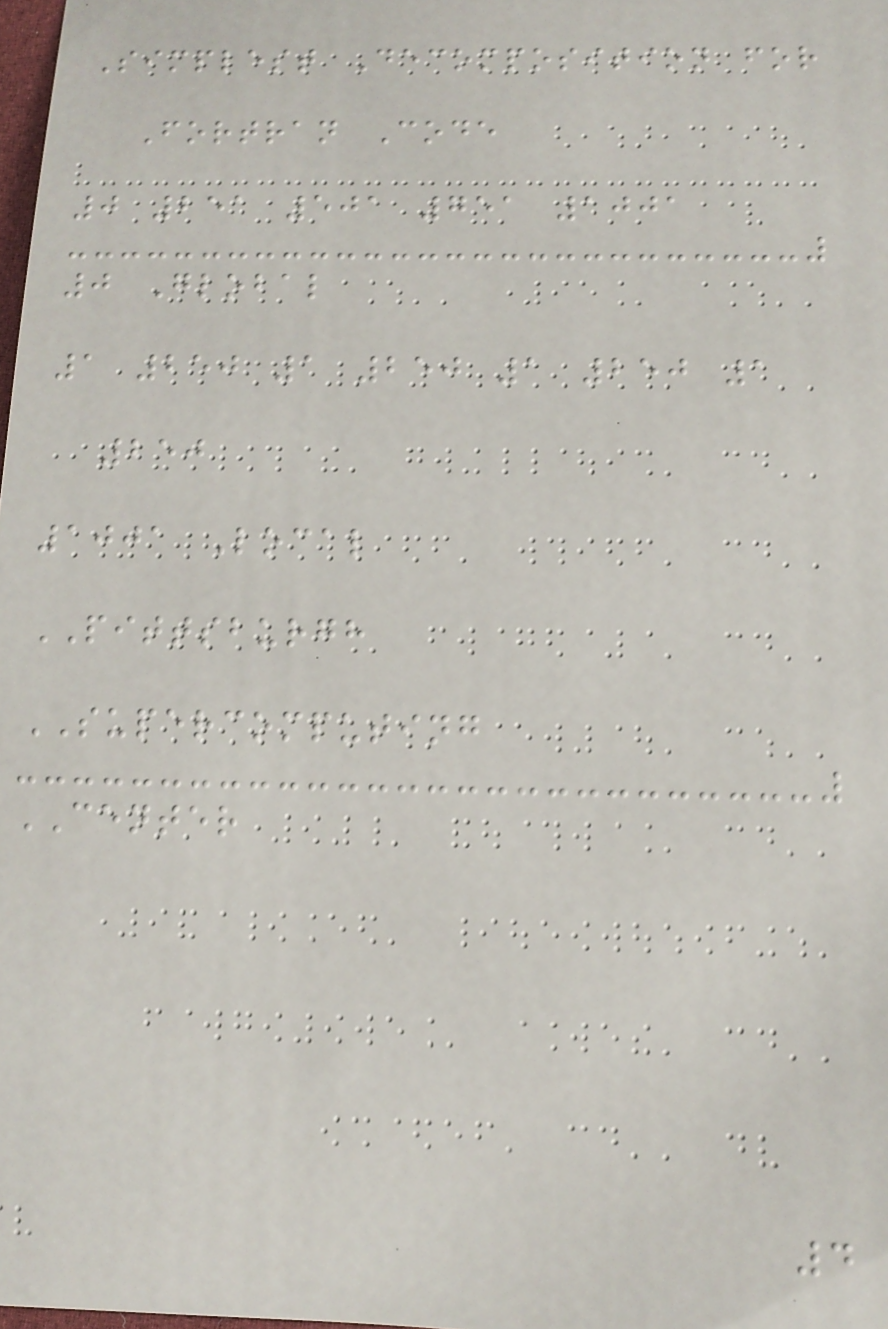Simplest Decomposition for
Fortran Code
0 251 501 751 1001
0 Global
1 250 1 250 1 250 1
250
1001 Local
PITTSBURGH
SUPERCOMPUTING
CENTER
4
